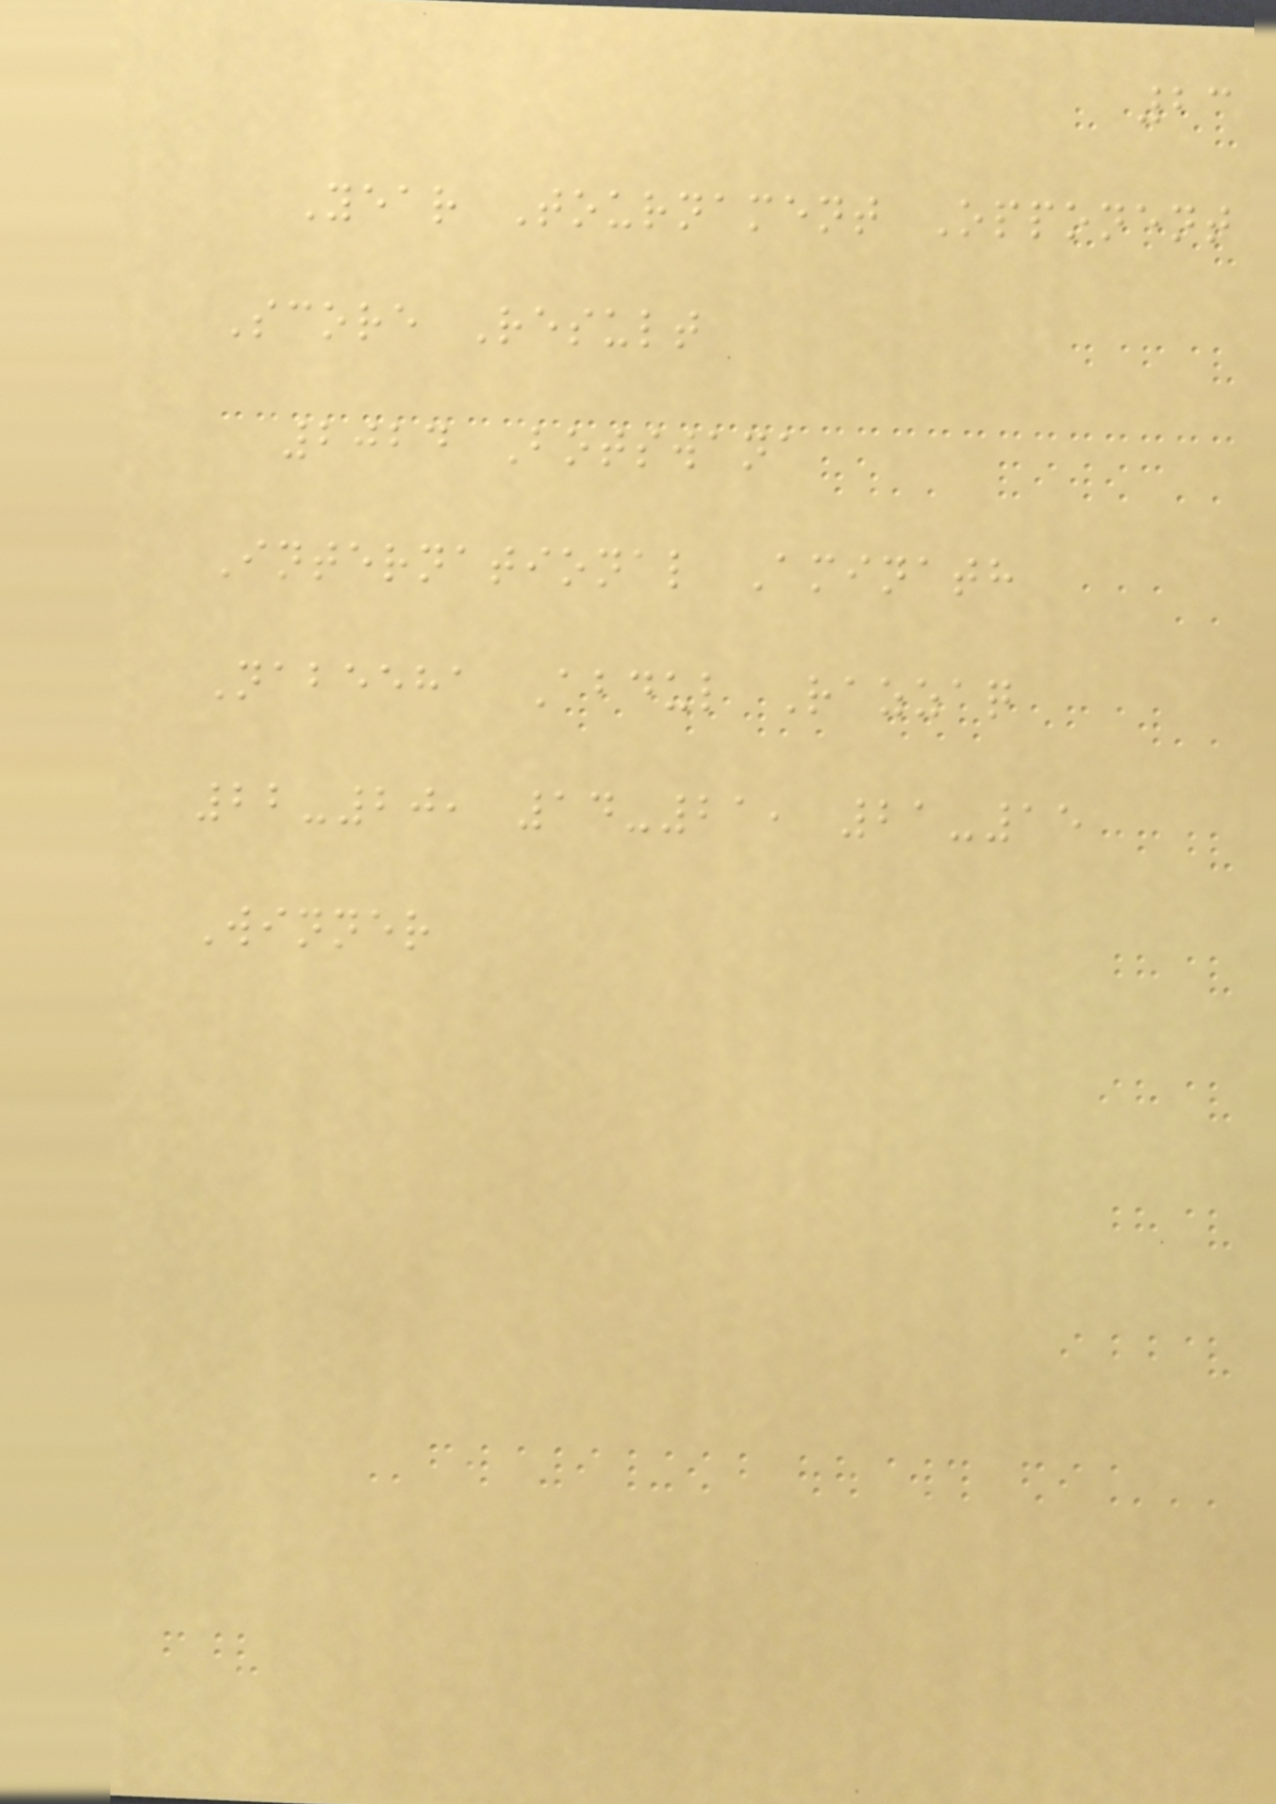23
Year Tournament Opponent
Score Result
2024 Botswana
International Aminath
Nabeeha Abdul Razzaq
22-20, 14-21, 21-15
Winner
